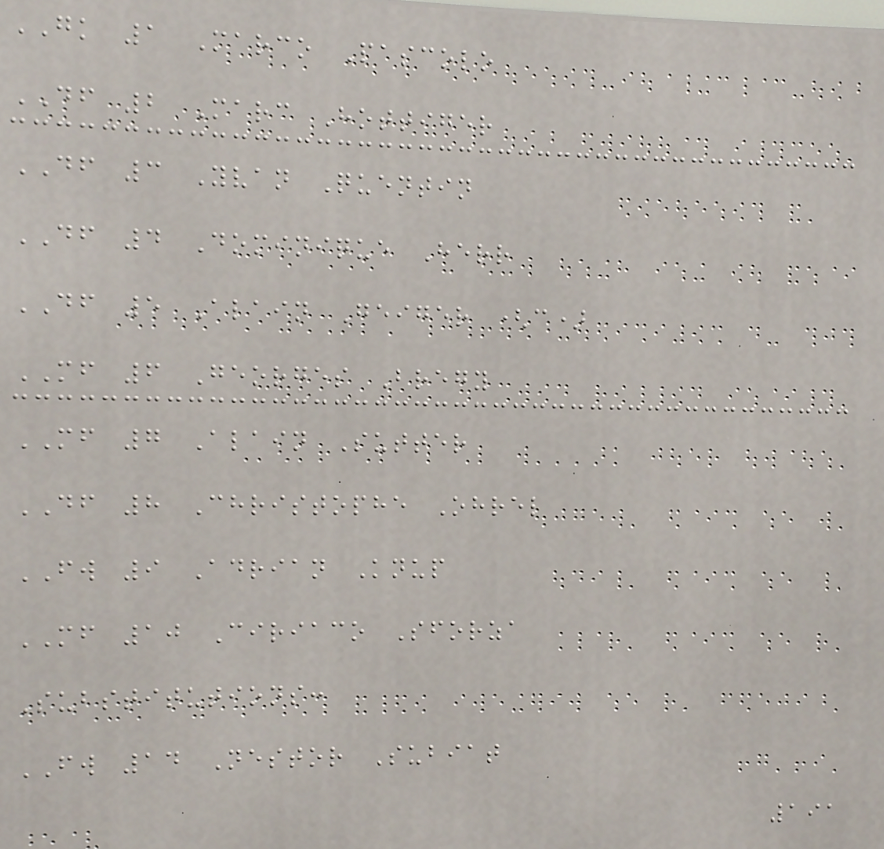GK 1 Marco Pascolo
DF 2 Marc Hottiger
DF 3 Yvan Quentin
DF 4 Dominique Herr
DF 5 Alain Geiger (c)
MF 6 Georges Bregy
MF 7 Alain Sutter
DF 8 Christophe Ohrel
FW 9 Adrian Knup
MF 10 Ciriaco Sforza
Substitutions:
FW 14 Nestor Subiat
191
